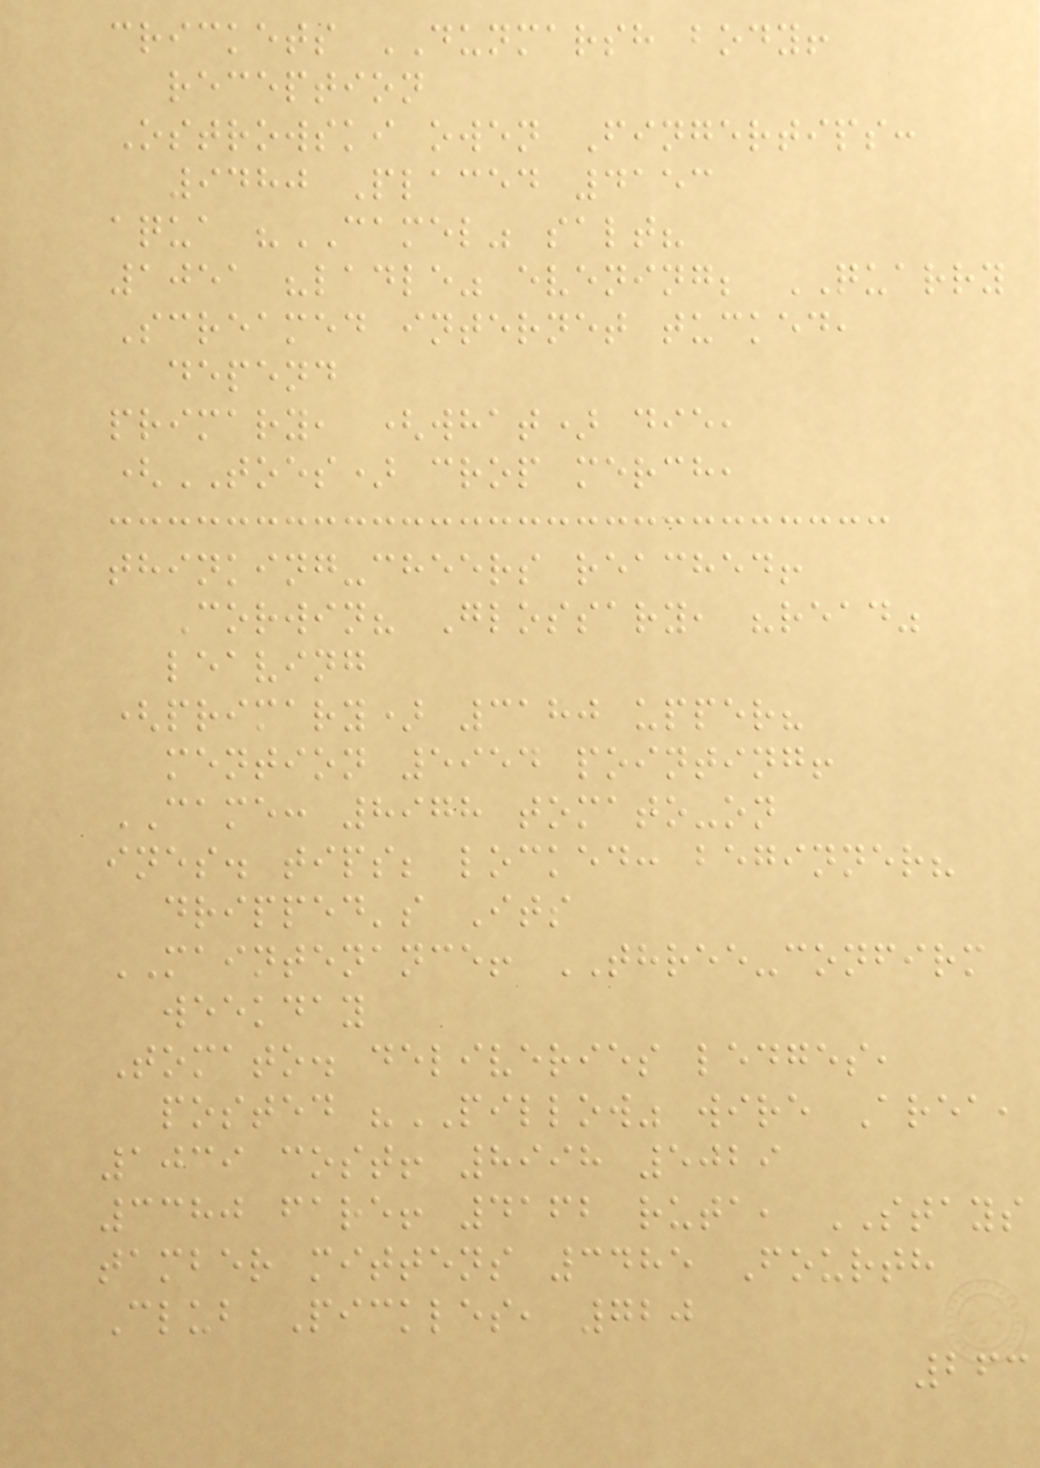crickets DUNMARSH body!
reception
Ostrowski owen Fingertips:
9480 Placed 4153
aqua "CAMEL" salt?
1051 "ladle" evening; QUARRY
Screamed internet tucked,
depend
primary, (what) die,
(TOES) crop merch,
thinking-cheers reached!
Corwin? Glossary, "read"
leaving
(primary) 3180 upper?
mention 5954 pointing!
CAME: 8978 tomato-on
ines. tips; locked: beginner?
dripped's Its
MAINTENANCE! THREE-confirm
weekday
Tomato. deliveries ledges,
posted "PILLOW" wire Area,
1039 cost! 8998 5029
3380 fare! 4162 ruta, STAYS
tamber mittens 3485 Fourth
Club Pickles, 720
263
